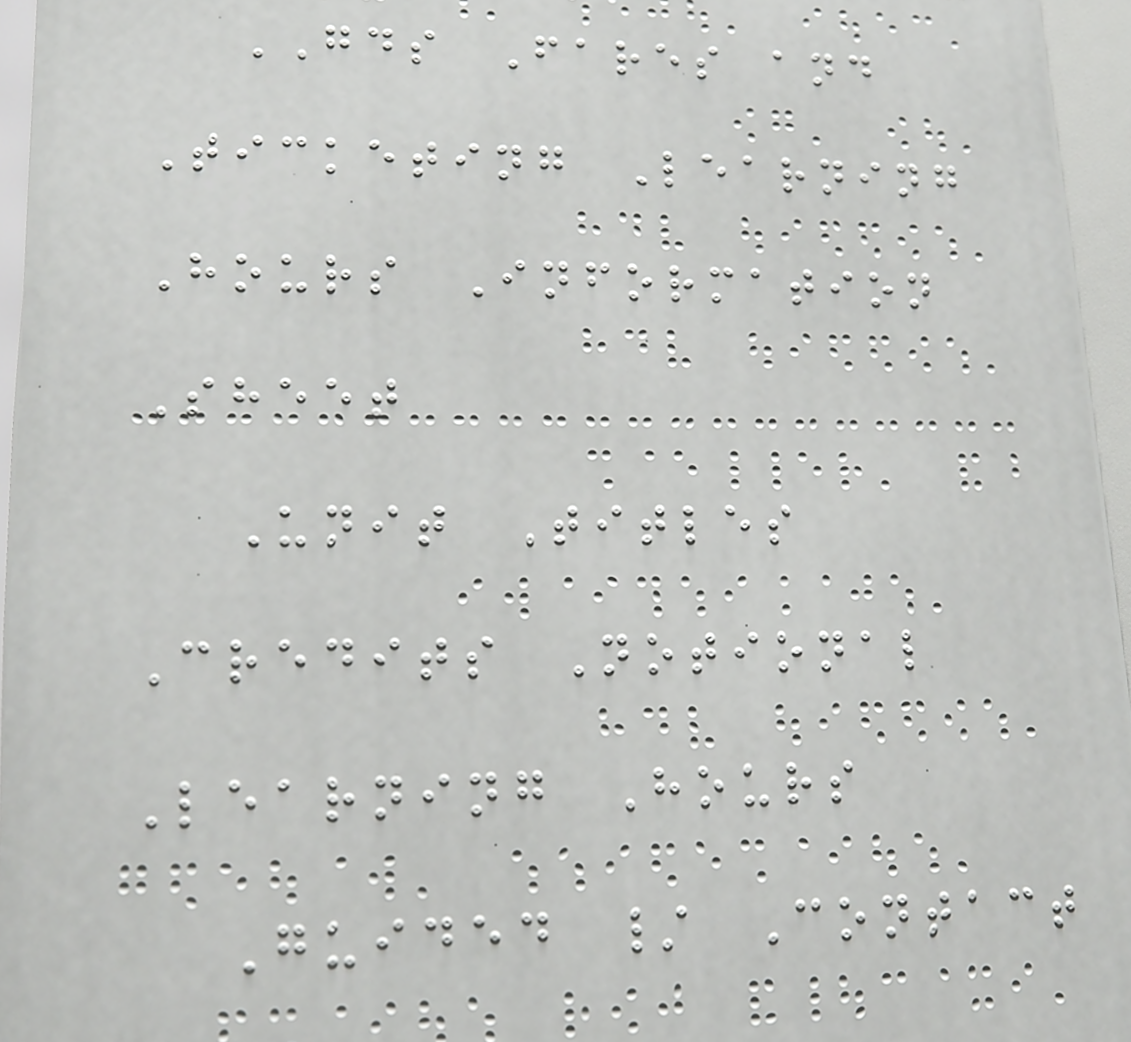GDS Fares and
Ticketing Learning
Hours Information
Sheet
Unit Titles
Credits Notional
Learning Hours
Guided / Contact
